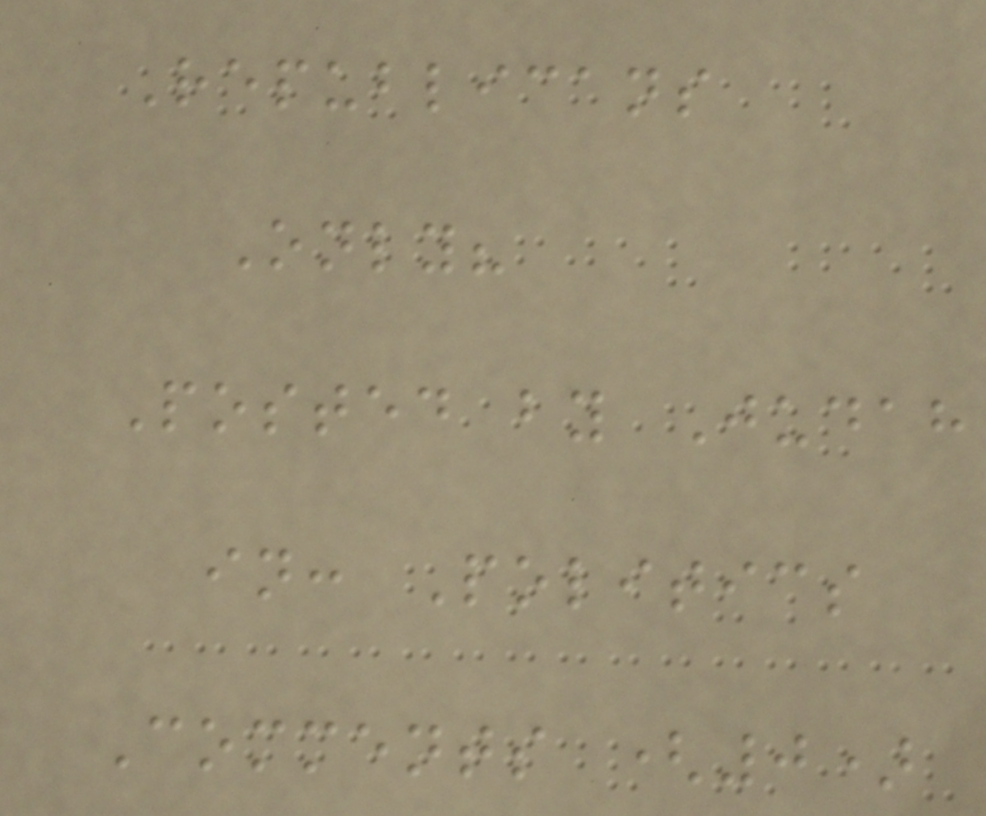Republicans
Only?
Posted by Judah
in: Politics
Comments (0)
